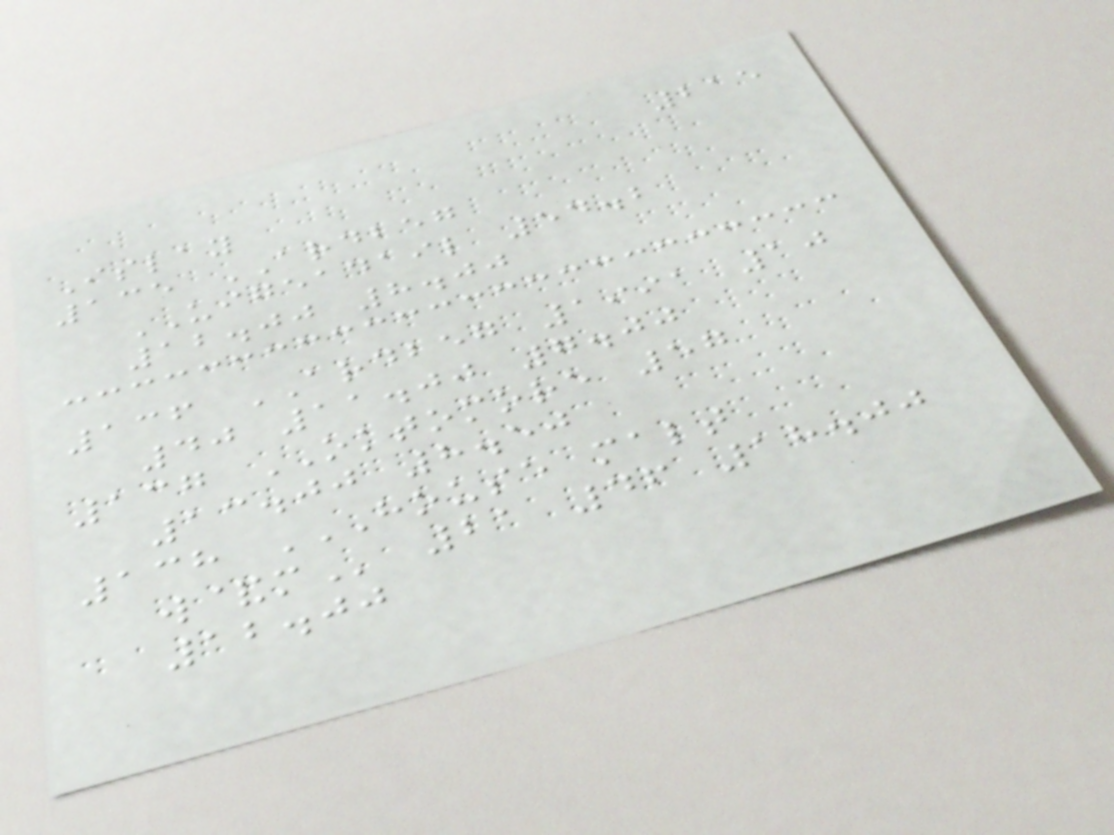215
Islay
135 ARDBEG
UIGEADAIL 54.2
12.00 8.00
136 ARDBEG 1991 10
40 11.00 7.00
137 OKTOMORE 57
13.00 8.50
138 HOUSE MALT
W&M 21 46 18.00
12.00
